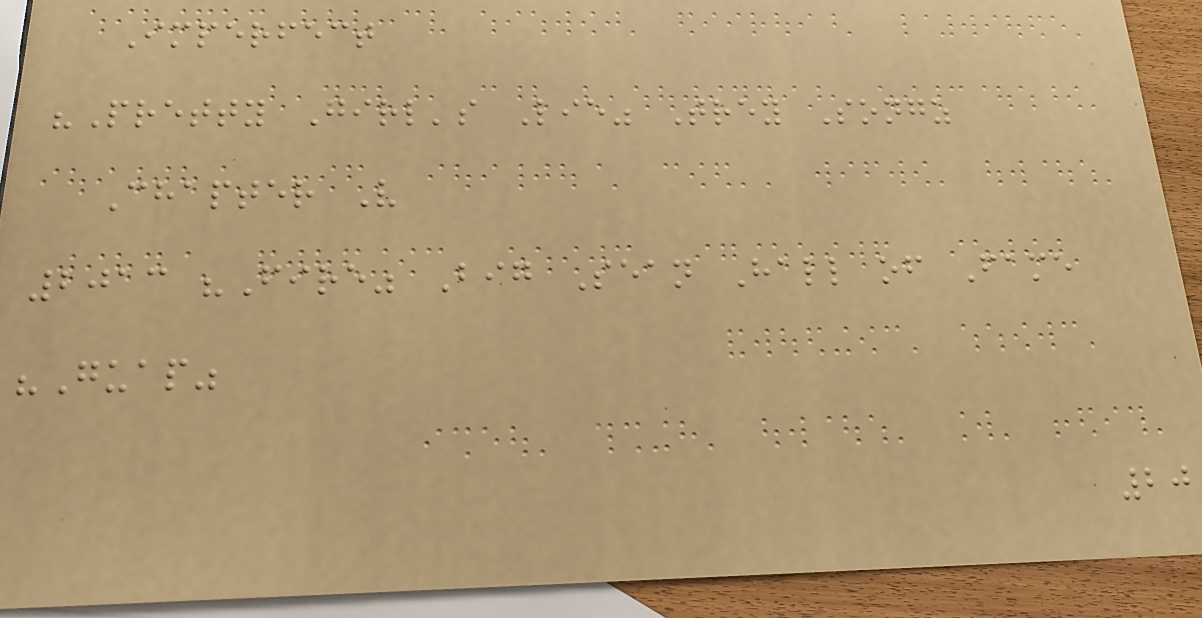Imperfect
"Pretty Girl's Lie" Trey Songz
Chapter V
2013 "Fire" Big Sean Hall of Fame
"Guap"
20
